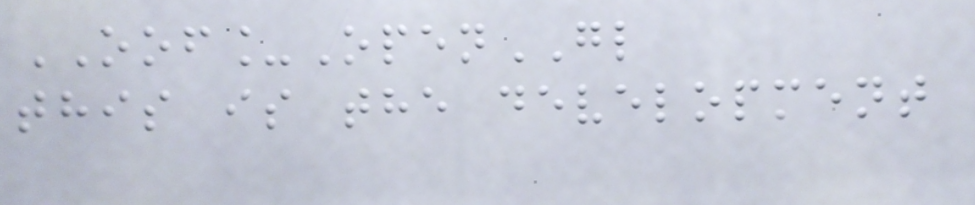OOF_OpenGL
this is the development
